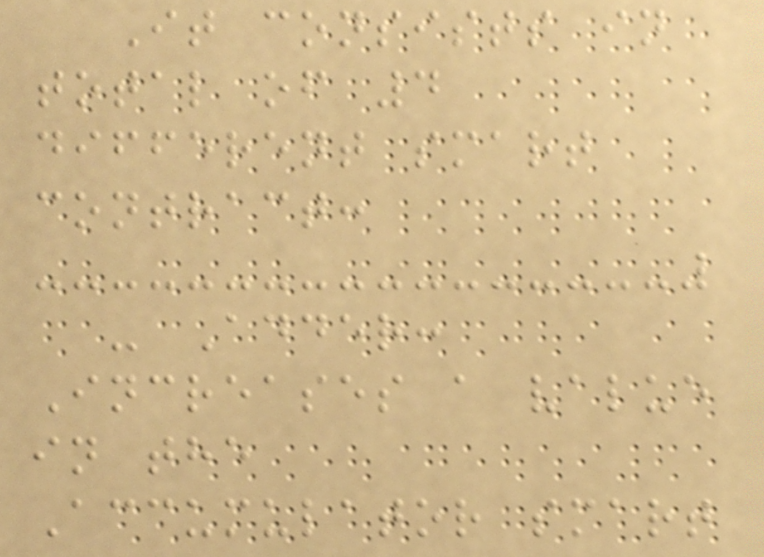It consists in
total of 4
different smart
contract:
- Adder:
Increases a value
in the
Accumulator smart
